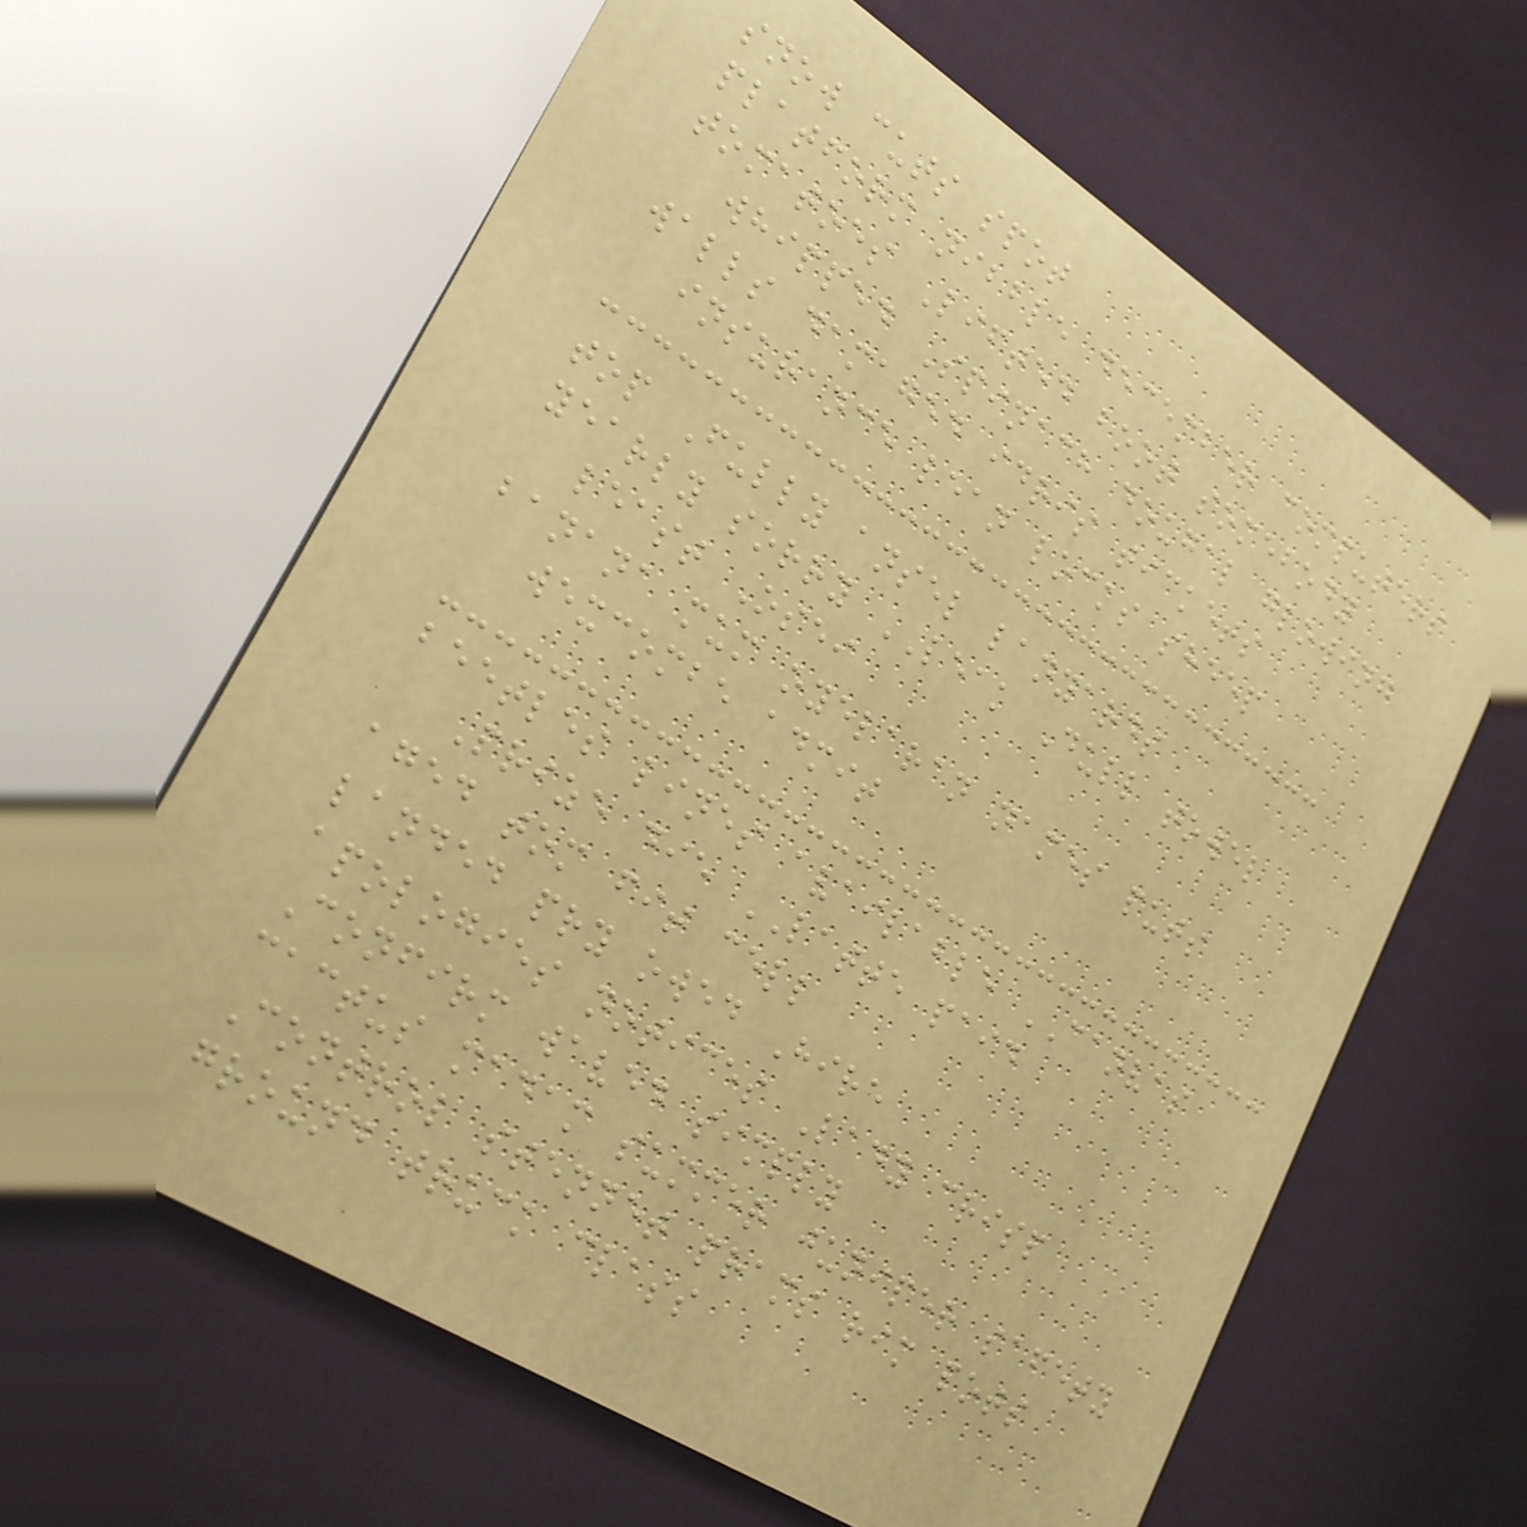snow cuts spot
platform nibble december computers
tomatoes Lifted boot somebody
whipped Spinach dougal glowing
walls damaged idris tickets
insurance lean locks sheep
top Fully ansel lanyards
yearly sorry LEAK Dull towel
least Osei
banana mum oyelaran names puts
wexcombe admit
beetles lines available CANVAS
Prize die LATTE paid
aged tom fit cell
landed pry owed Hire
apologies notices Lady crisp
Confirm waved simply
cactus madam summer juniper safety
Control stennet prams rim pots
ground truck class
